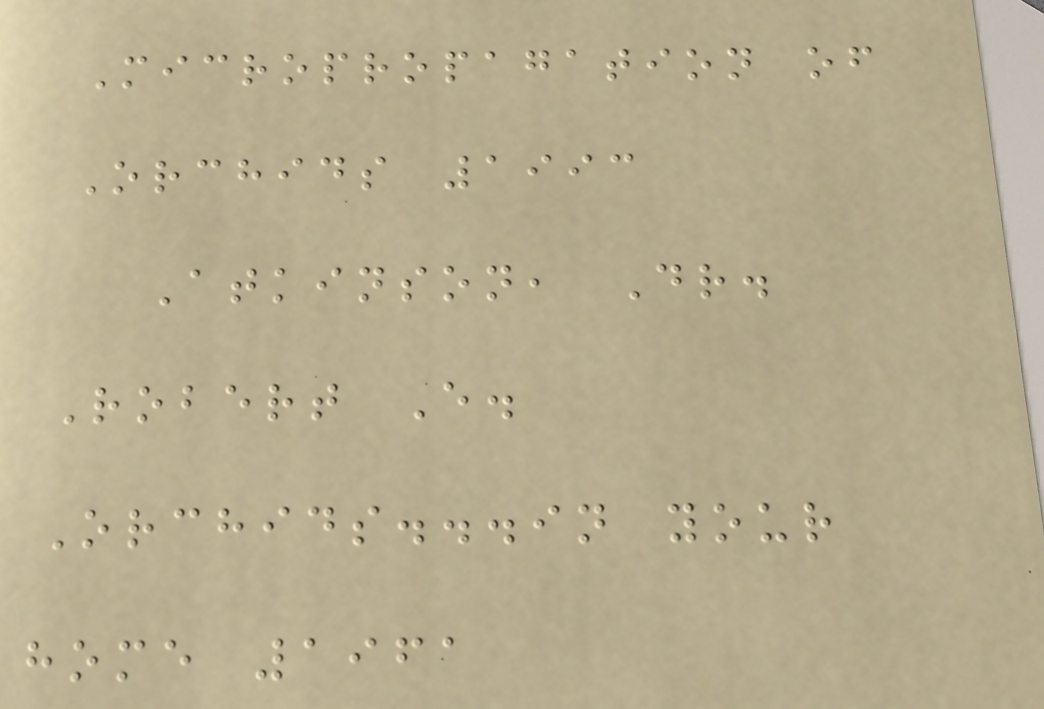Micropropagation of
Orchids 1993
Atkinson, Dr.
Robert E.
Orchids...in your
home 1961
